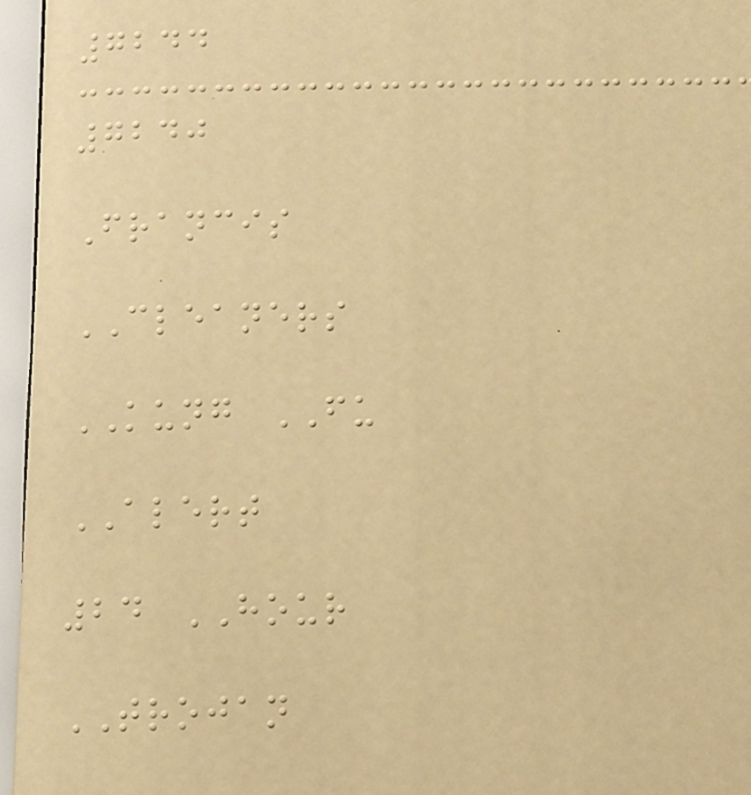7244
7240
Francis
CLEANERS
KUNG FU
ALERT
24 HOUR
TROJAN
